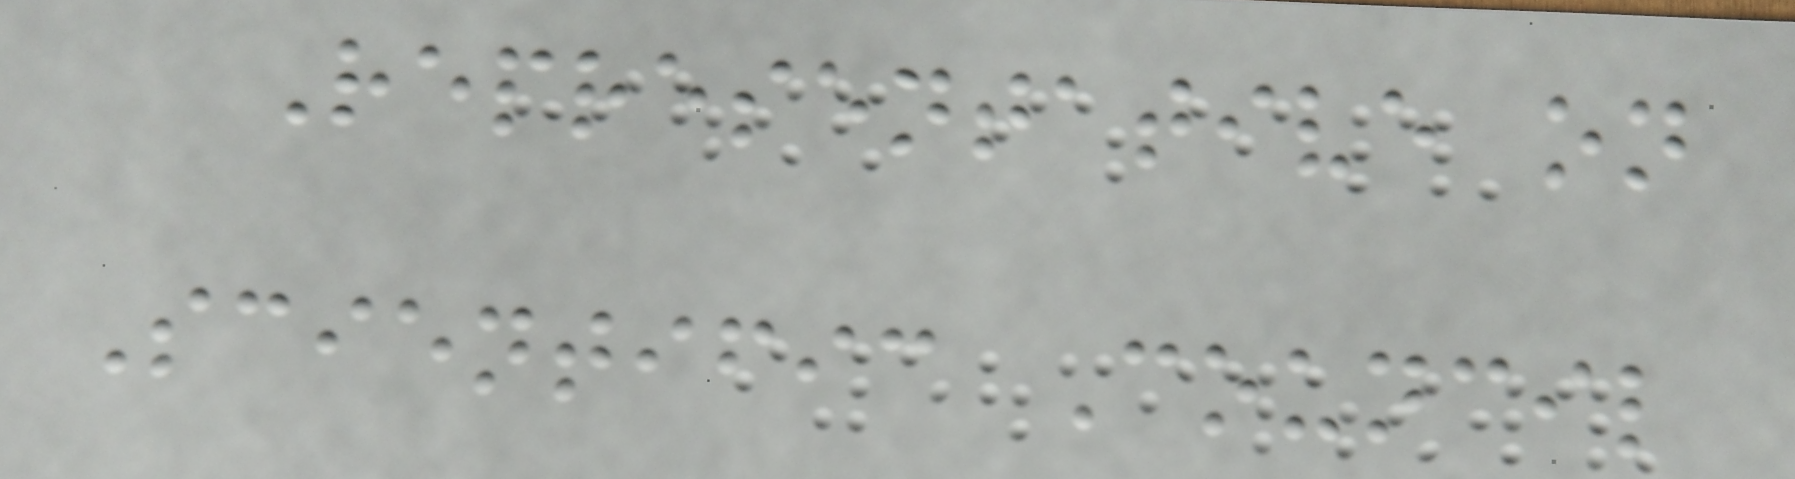Representative on
Scientific Council
